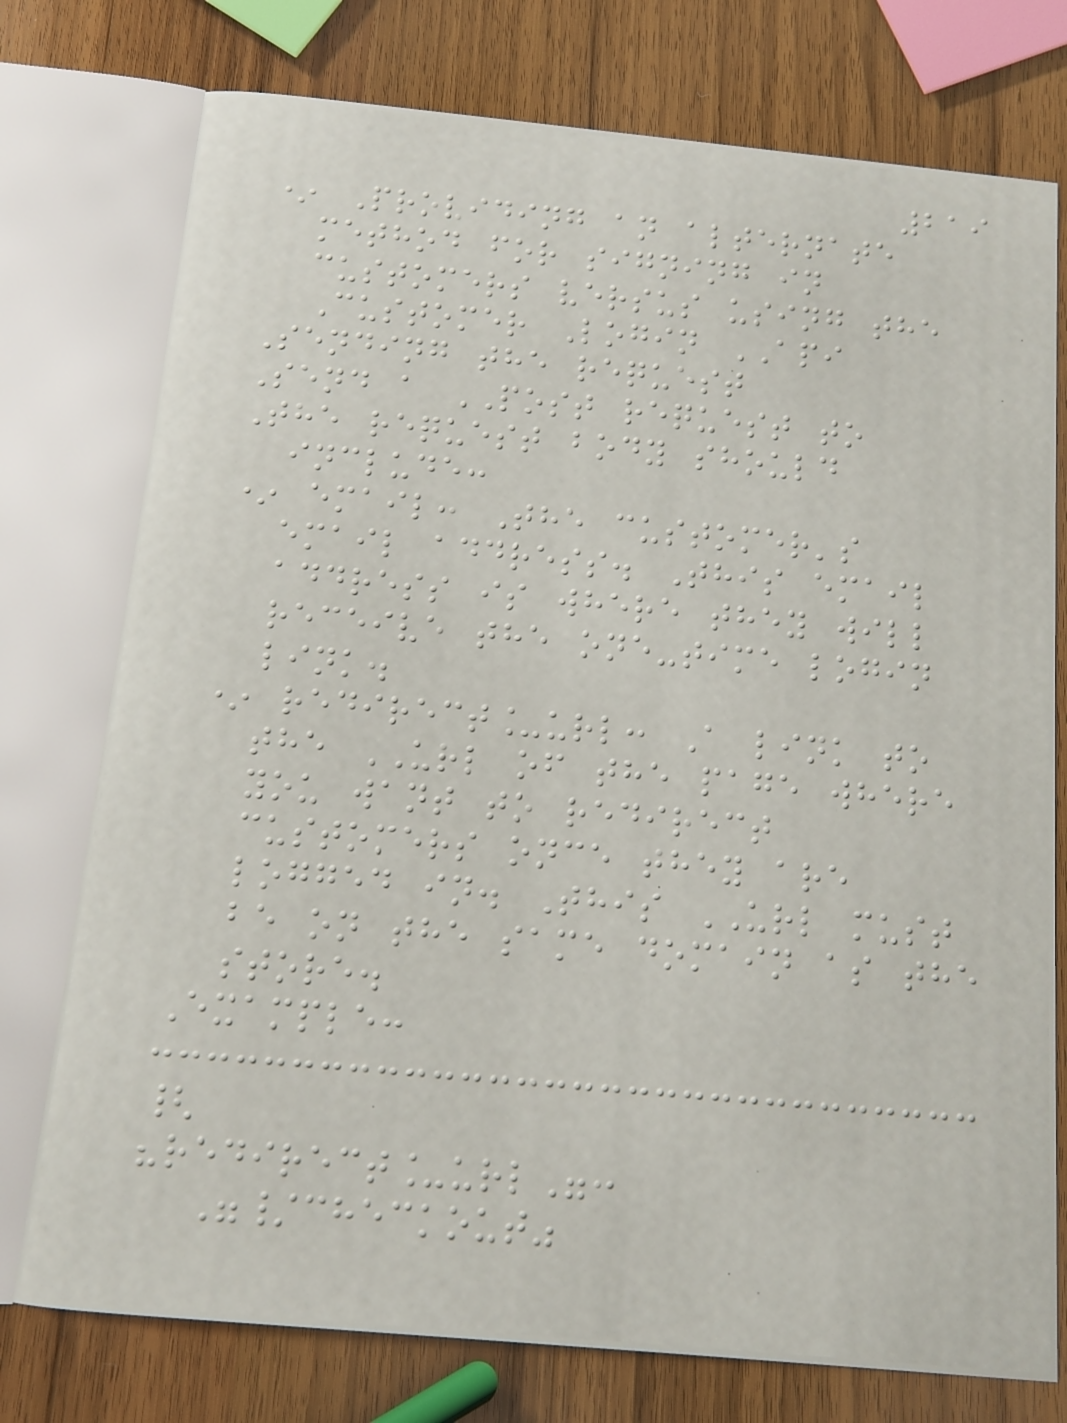219
* Providing an alternate
method for signing in
customers versus using the
Customer Login API
Sending the request
Send a POST request to
The request body should
include:
* email: The customer's
email address. This email
address is where they will
receive the one-time login
link.
* redirect_url: A link to
the URL of the page where
you want to redirect
customers once they are
logged in. This URL must
be on the same domain as the
store.
Example:
{
"redirect_url":
"/checkout"
